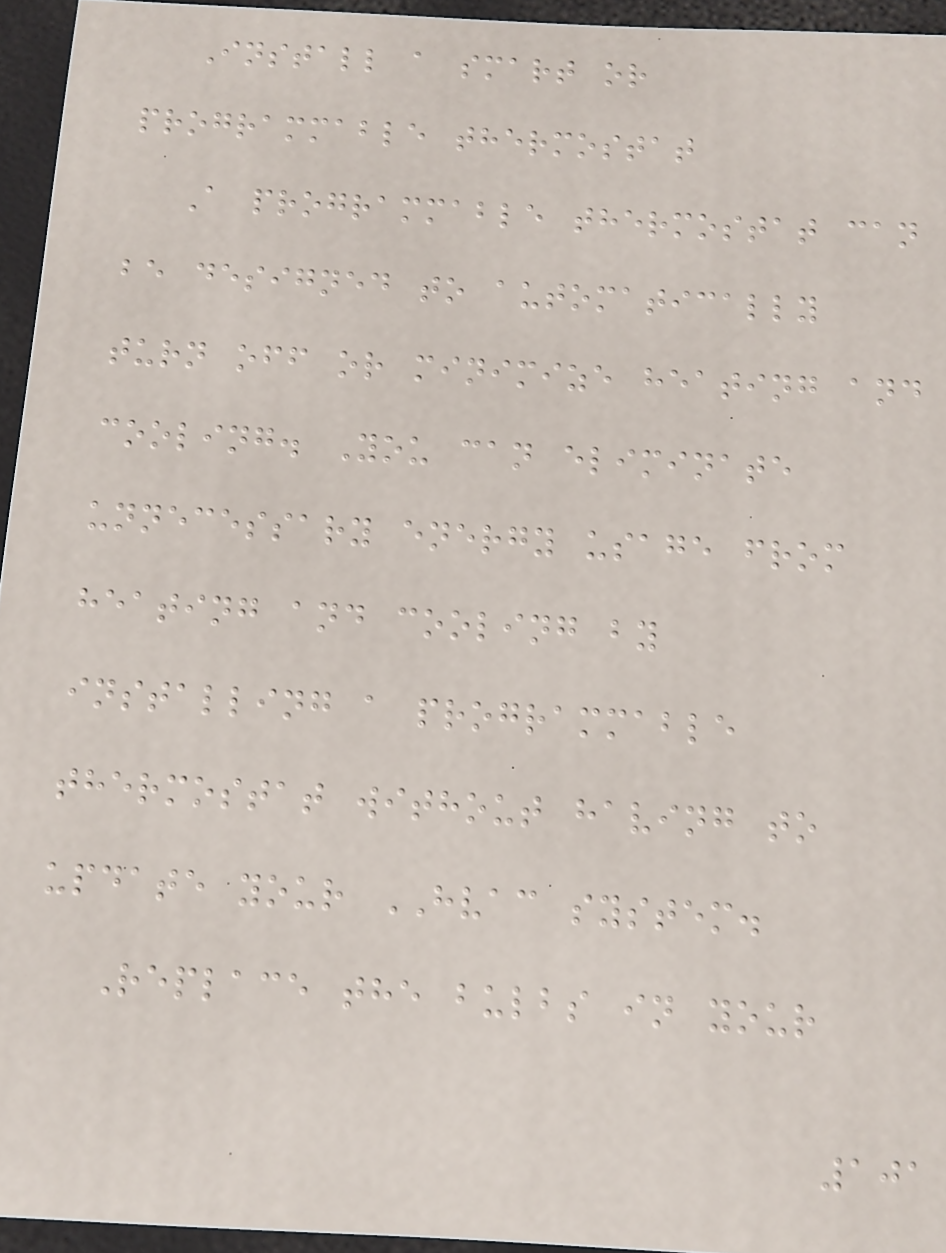Install a smart or
programmable thermostat
A programmable thermostat can
be designed to automatically
turn off or minimize heating and
cooling. You can eliminate
unnecessary energy usage from
heating and cooling by
installing a programmable
thermostat without having to
update your HVAC system.
Replace the bulbs in your
101
